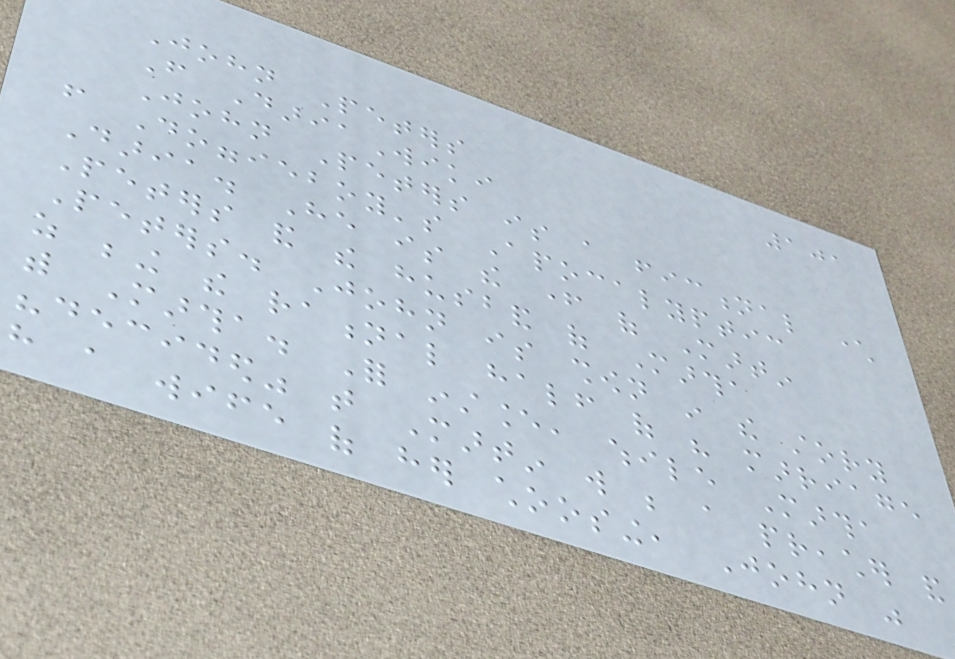101
John Peters
From DariaWiki
John Peters is a fictional character
from Doggieboy's Apocalyptic
Daria. He is the father of Martin
Peters and the husband of Martha
Peters. John is shown in the story
as being the rational half of his marriage
with Martha. For instance, while Martha
"decided" that Martin will be a preacher and
have a wife of her choosing, John was
